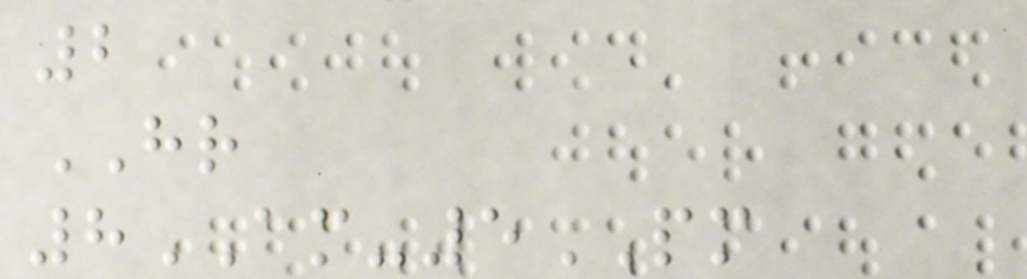2
HR
8AM-5PM
